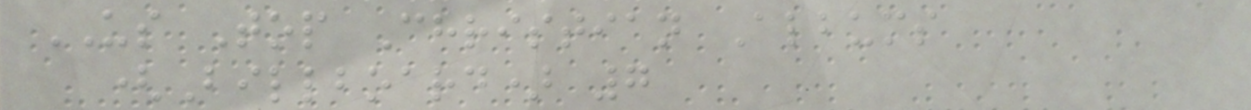US Top Christian Albums
(Billboard) 7
